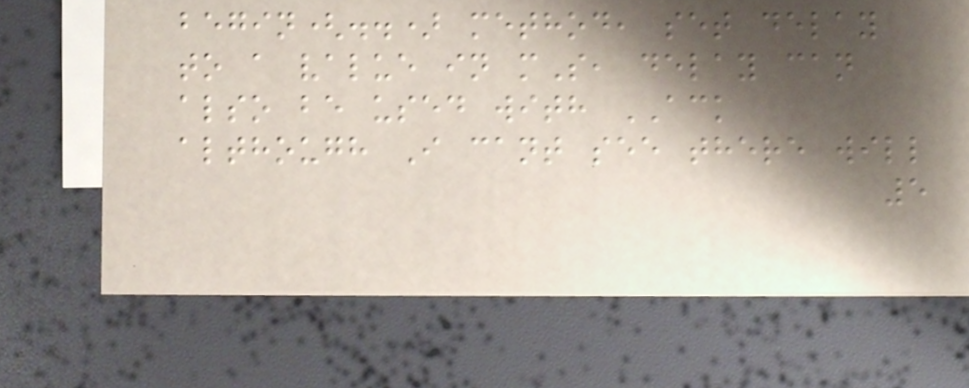begin(..) method, set delay
to a value in mS, delay can
also be used with ACK
although I cant see there will
5
